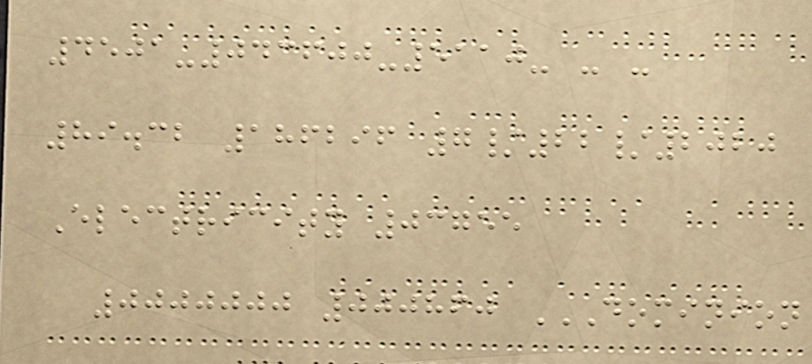4501-043600-5110- - -
89.32 186296 7/22/2020
Electricity 03755
0000000 000860 DOMINION
